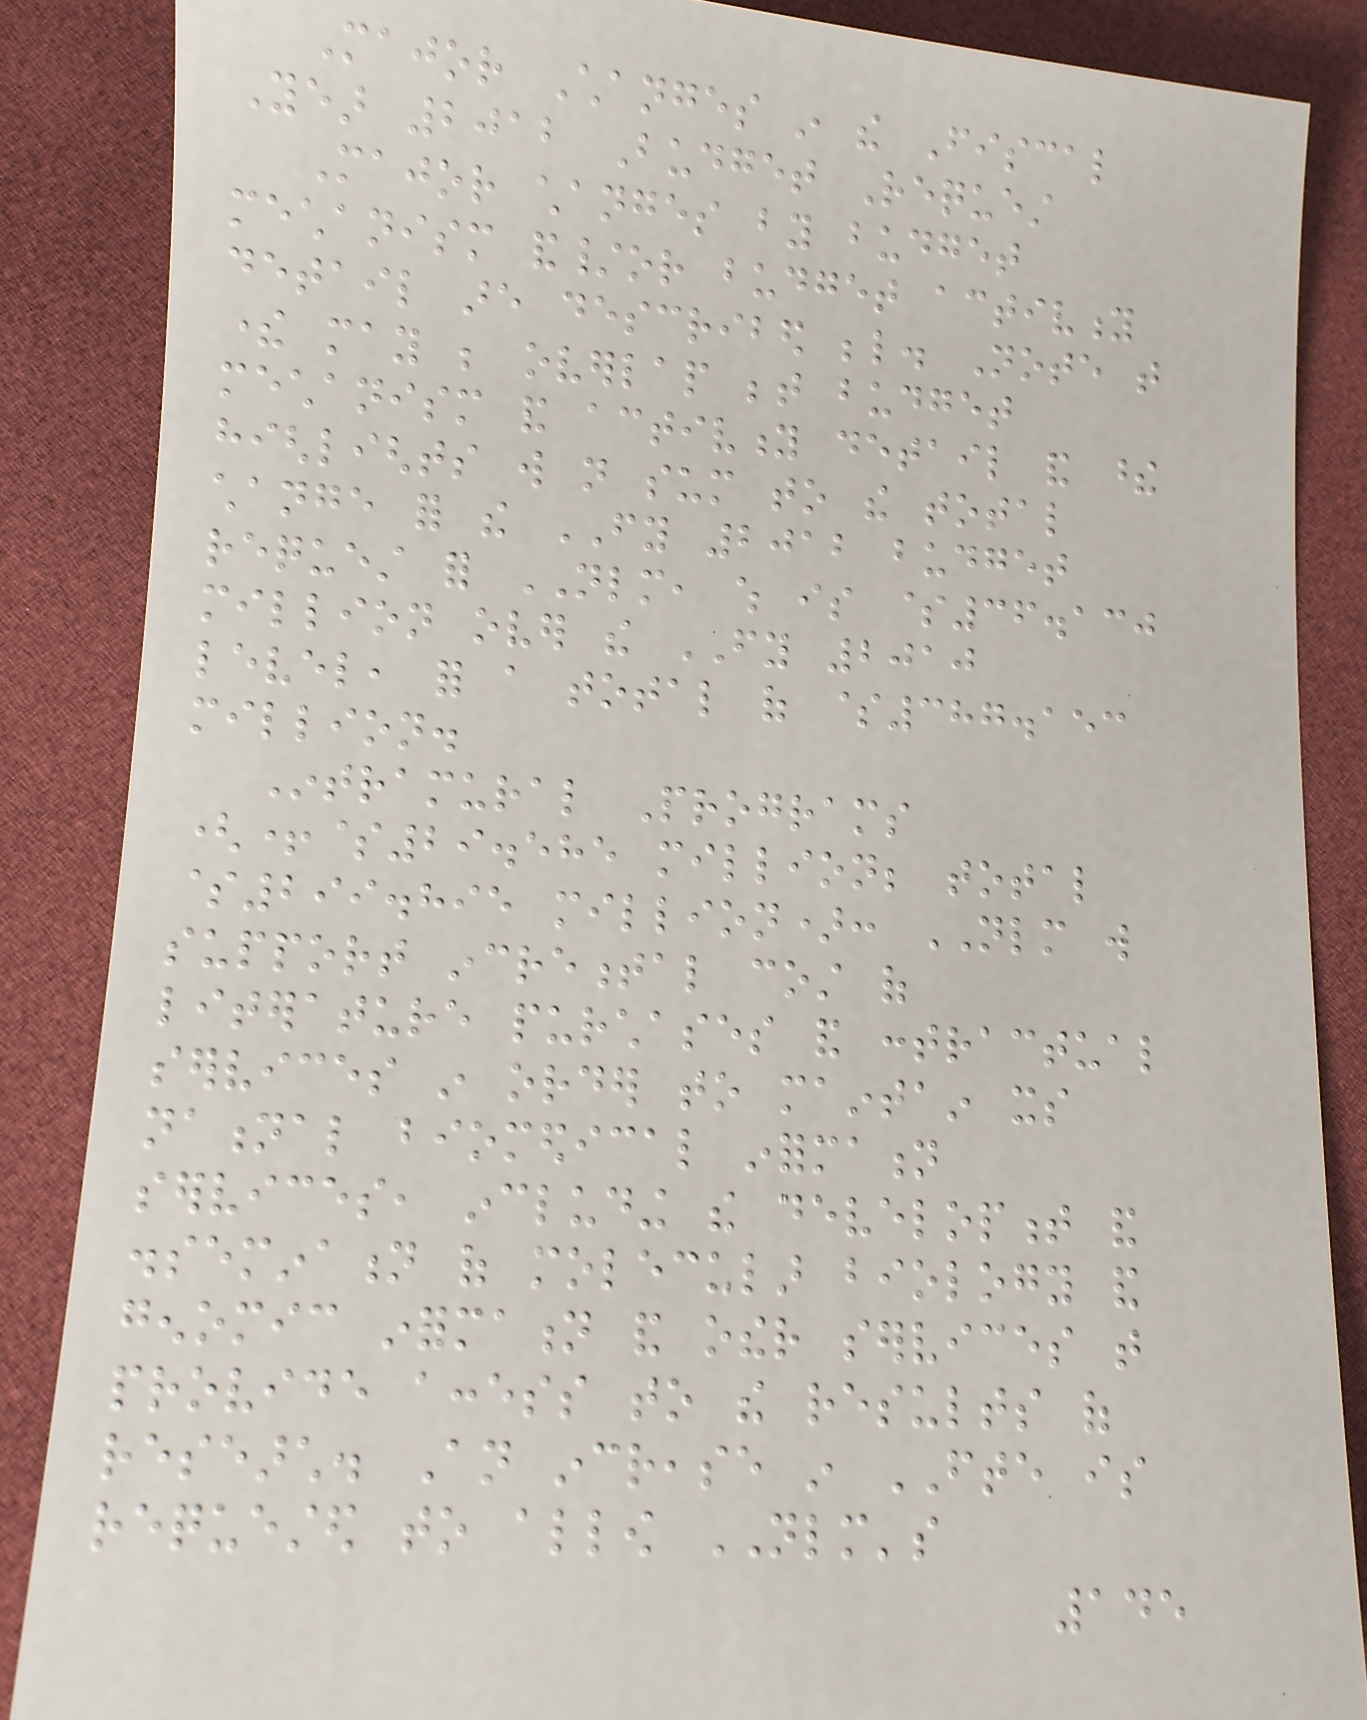Major Changes in the Fiscal
Year 2012 Budget Request
Major changes by budget
mechanism and/or budget activity
detail are described below. Note that
there may be overlap between budget
mechanism and activity detail and these
highlights will not sum to the total
change for the FY 2012 budget
request for NLM, which is $36.130
million over the FY 2010
level, for a total of $387.153
million.
Intramural Programs
(+$29.585 million; total
$299.895 million): NLM will
support incremental cost of
literature purchases and contractual
services in order to maintain its
national biomedical information
services, including the development and
dissemination of molecular biology and
genomic information and other services that
provide access to the results of
research. An increase in FTE is
requested to allow NLM's
145
